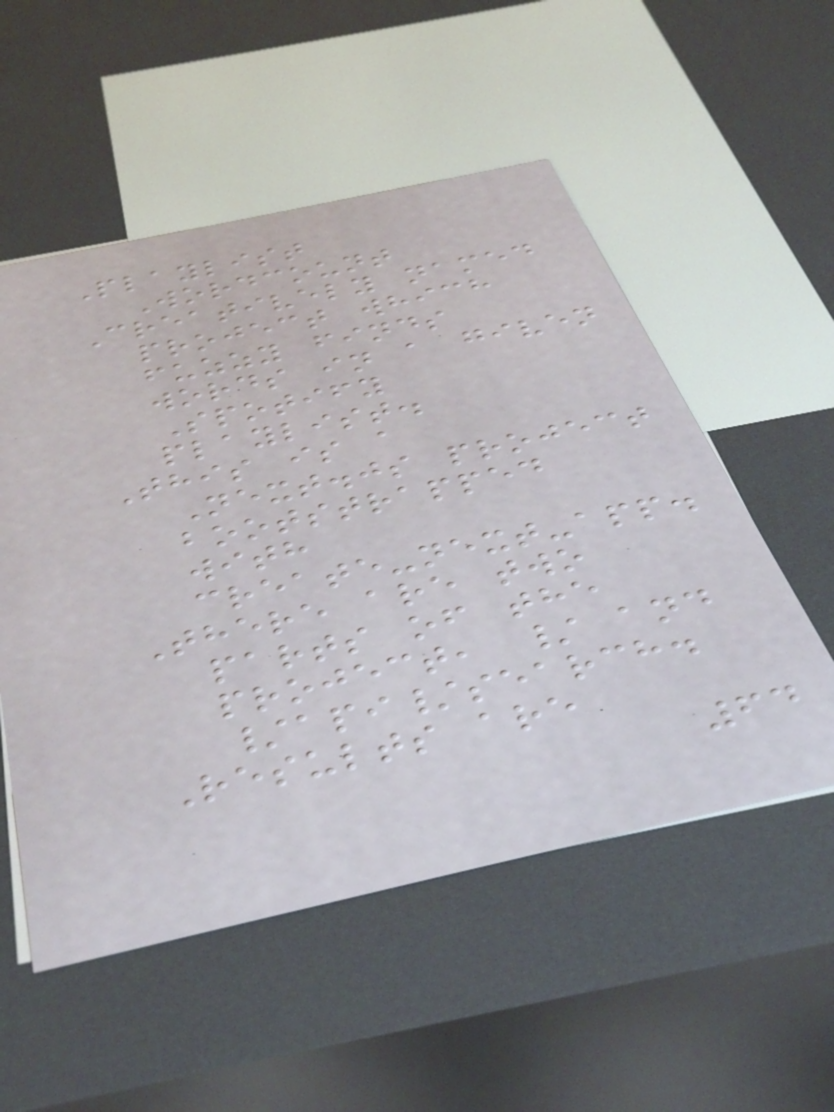Playlist
Wordcount
Creatively named
project which
fuzzy finds
words in a given
Spotify
playlist.
This is a
Next.js project
bootstrapped
with
create-next-app.
There are two
parts of the
project, / and
/api/search.
Results are
64
